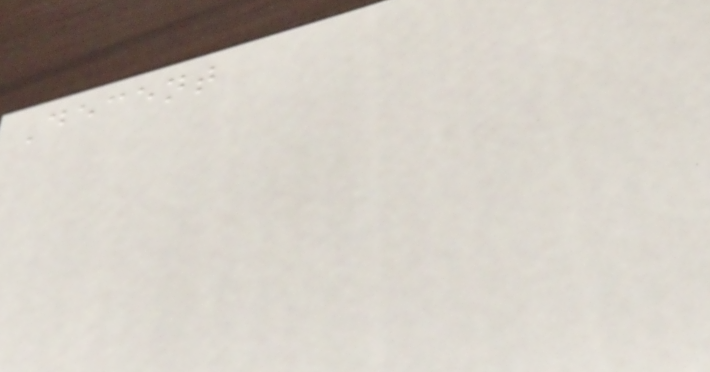Decent
